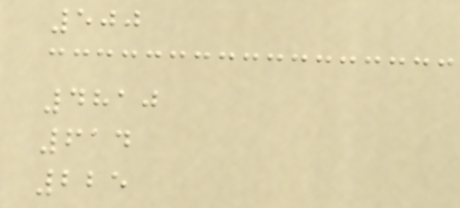500
4810
614
225
